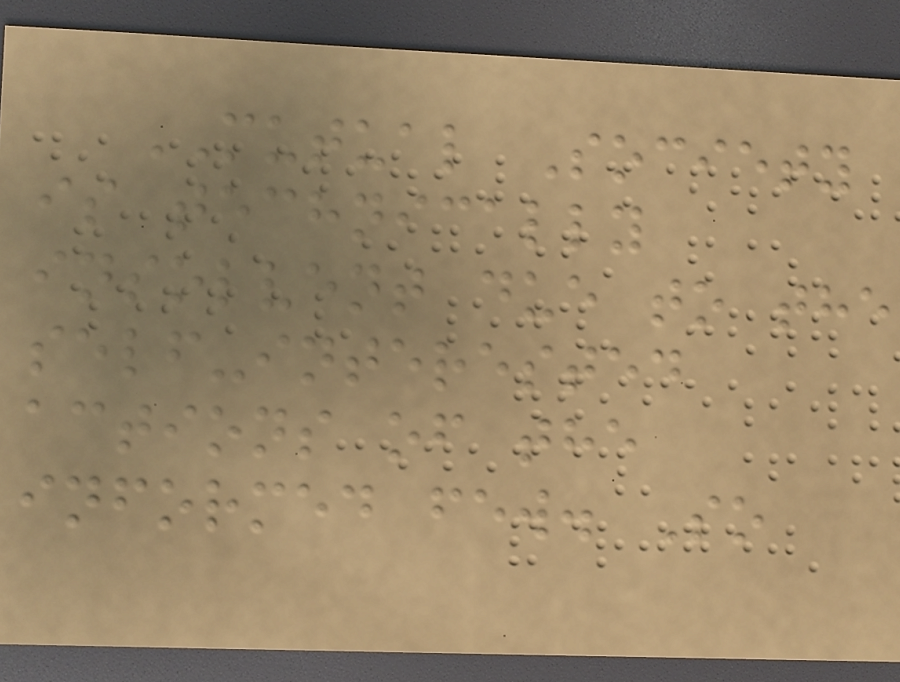MUTUAL Society
is technically
insolvent due to the
self-interested
actions of the
informed few. So
